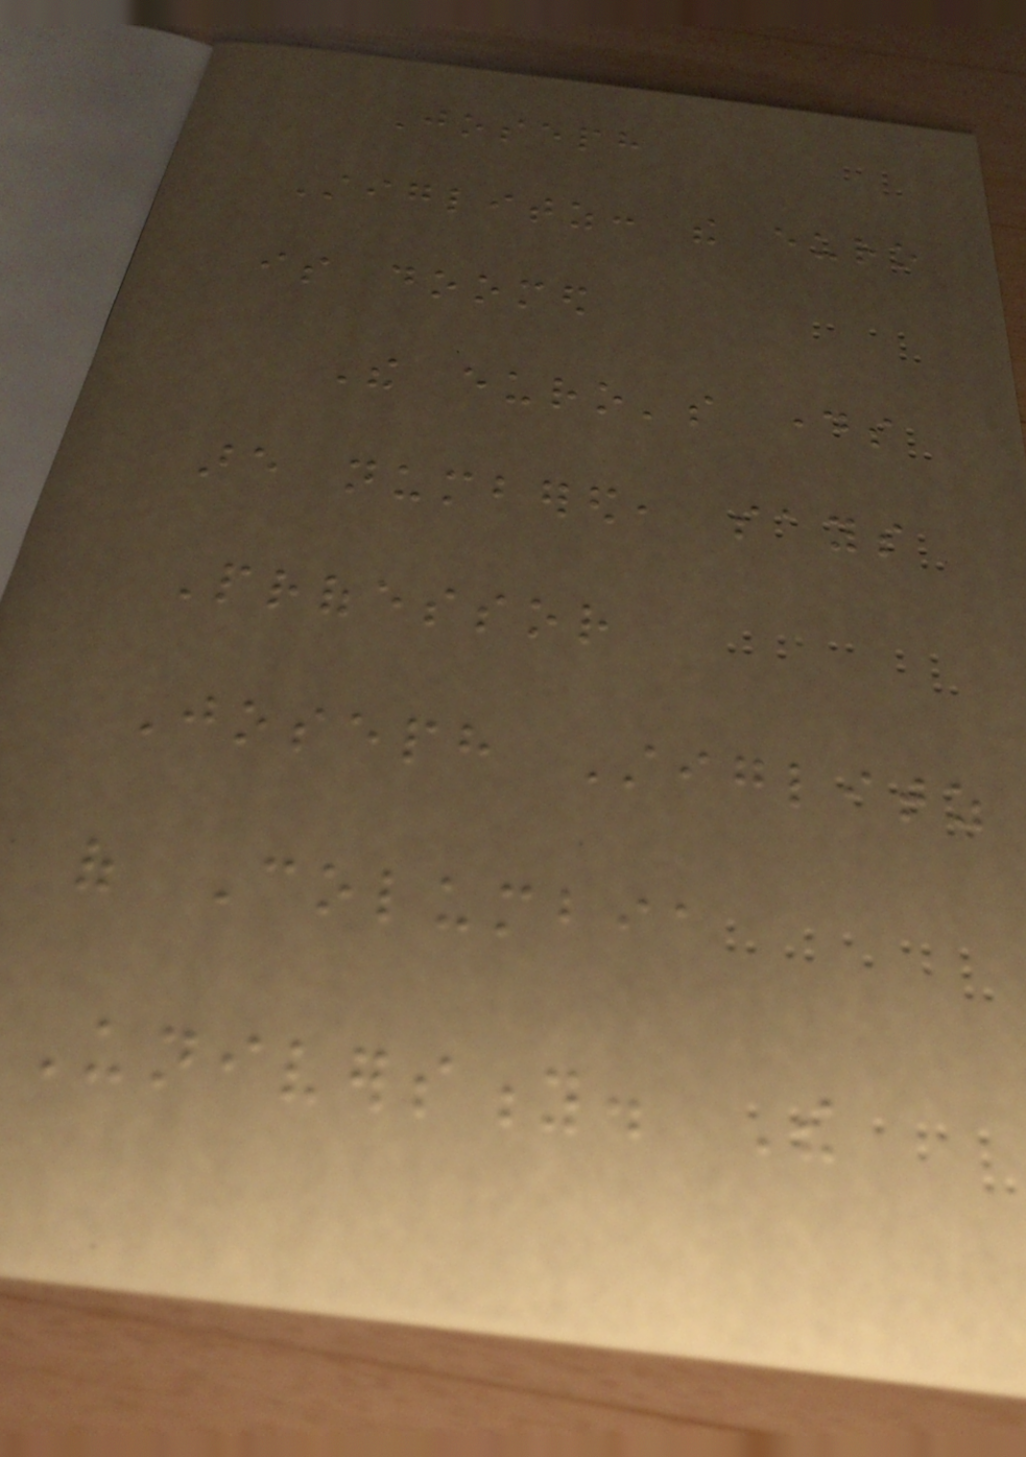Joseph
Stiglitz: the euro
is doomed
The euro's days
are numbered, says
Professor
Joseph Stiglitz
of Columbia
University. The
